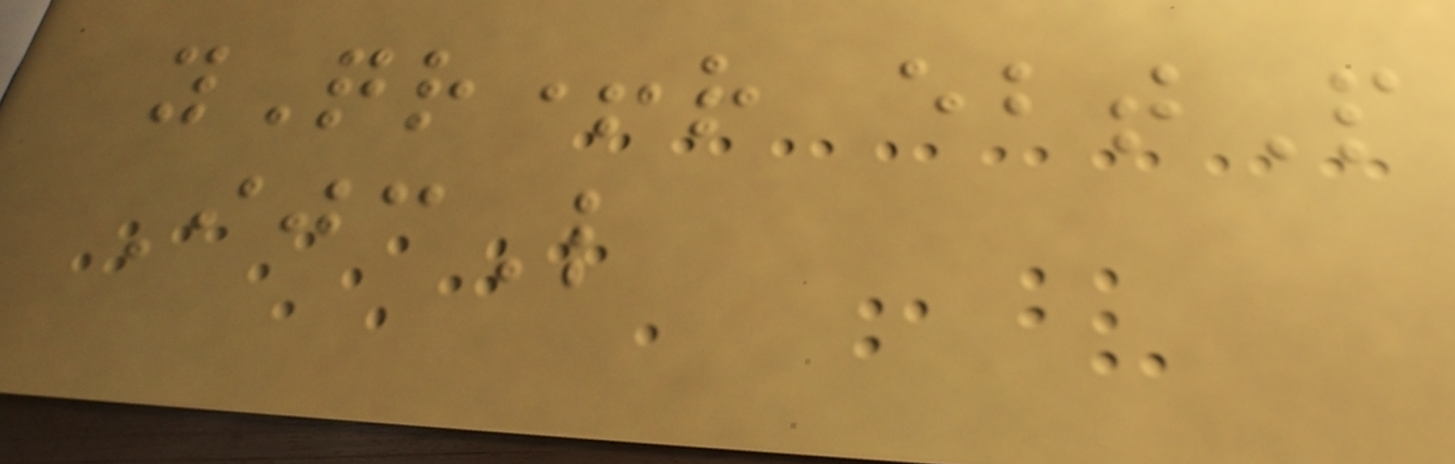yQr+r ebtP
IjcL
